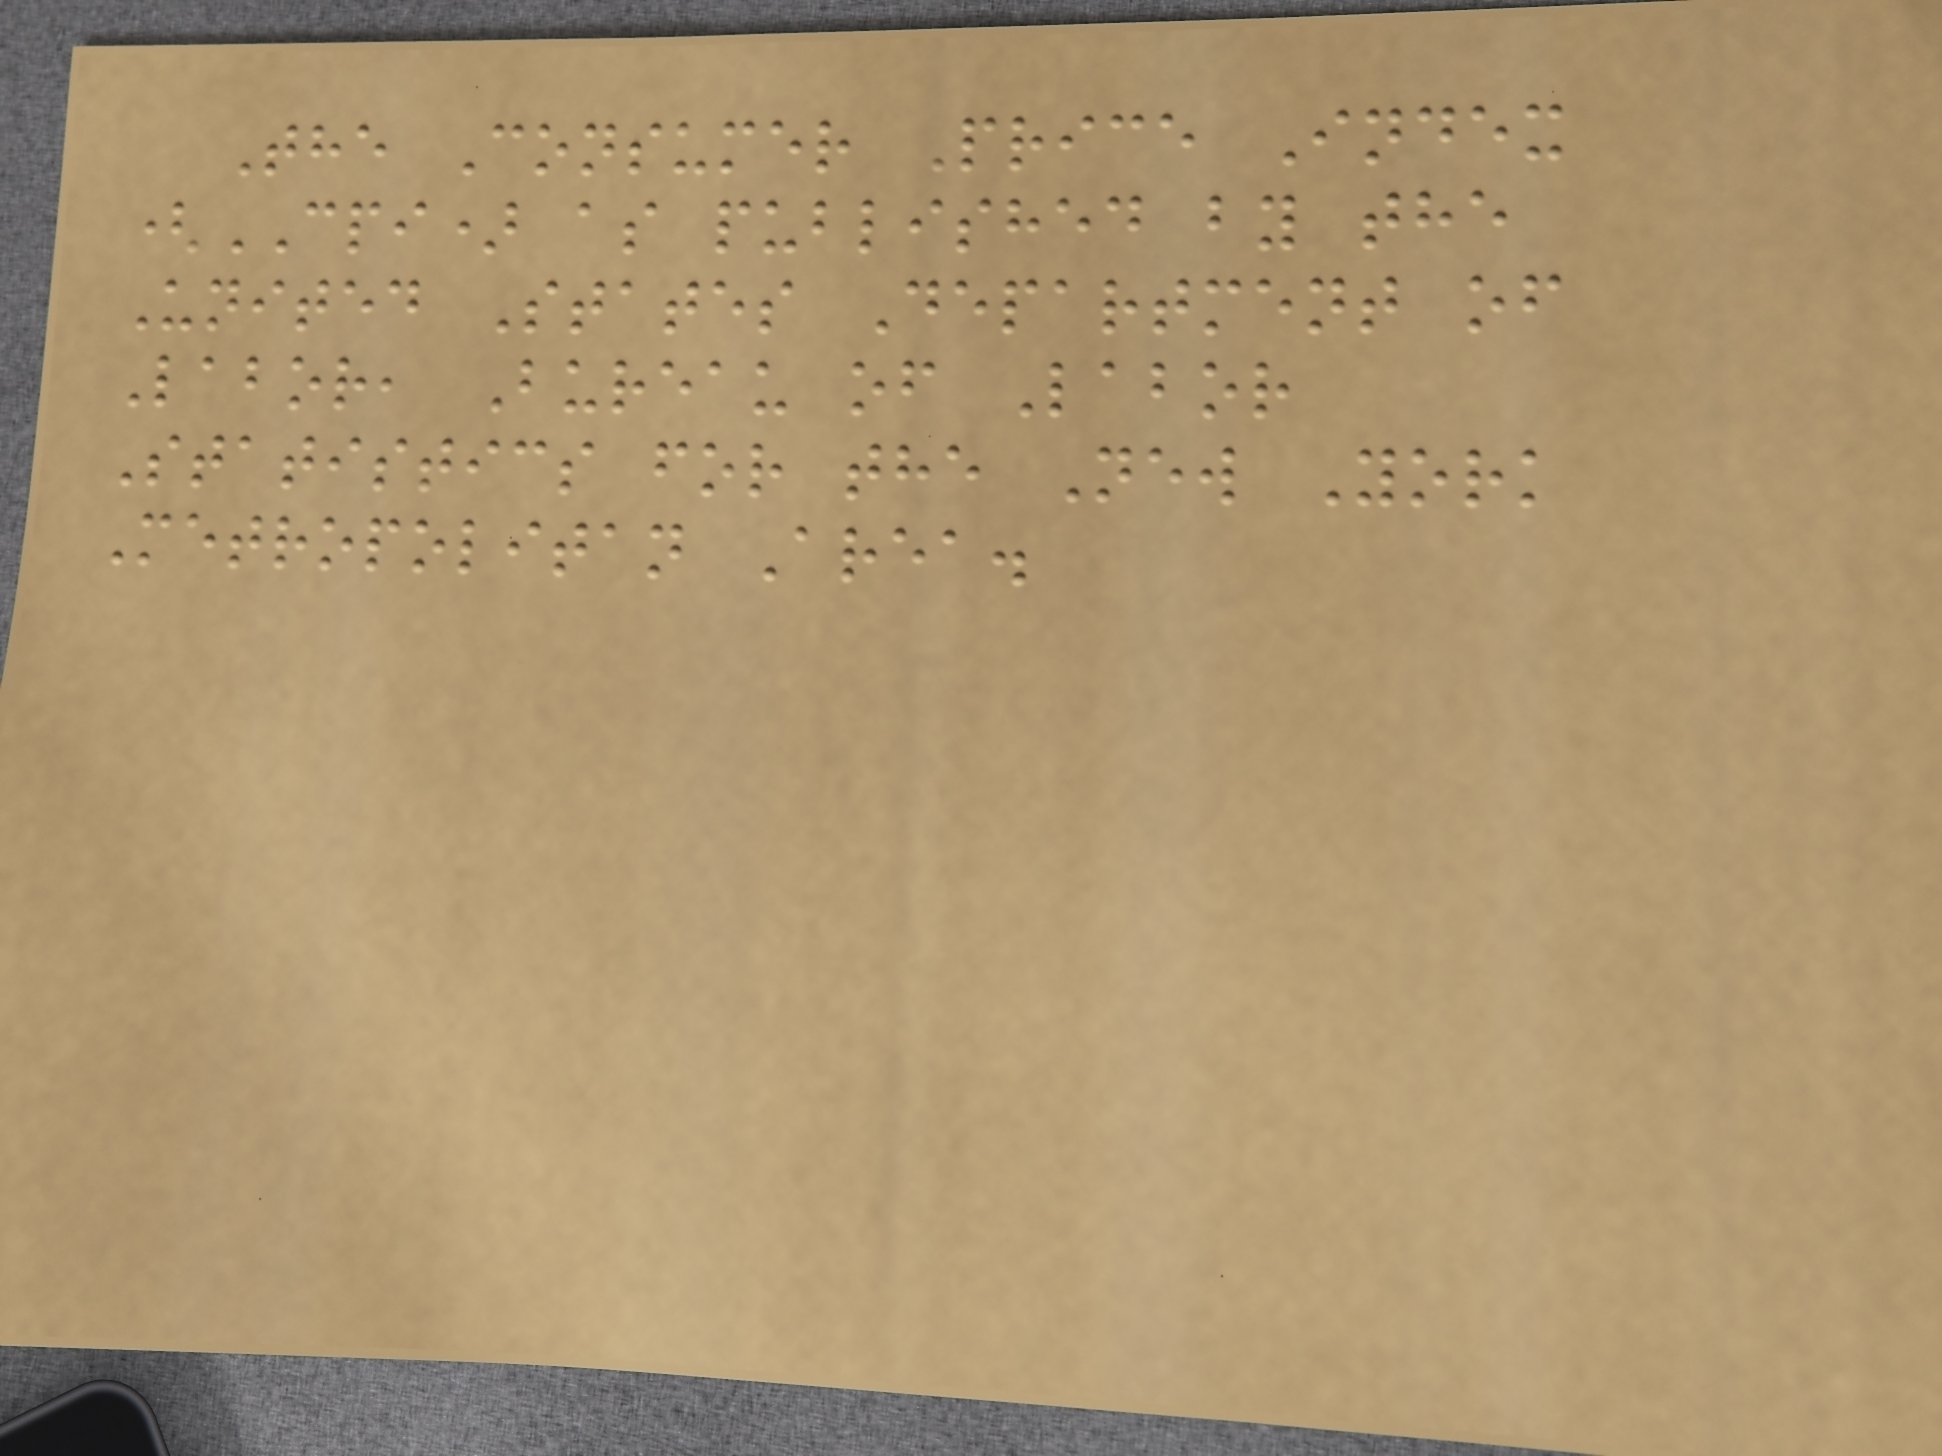The Consumer Price Index
(CPI) as published by the
United States Department of
Labor, Bureau of Labor
Statistics for the New York
Metropolitan Area.
